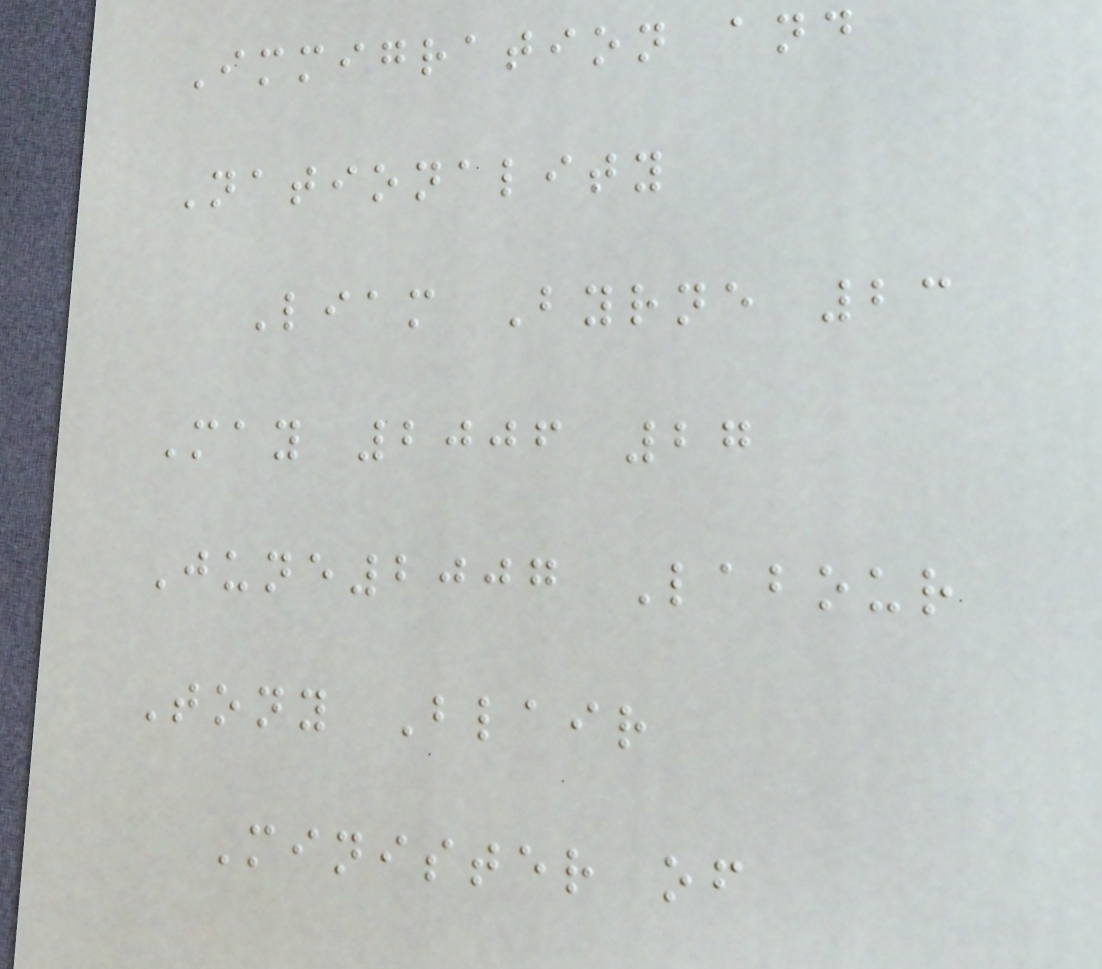Immigration and
Nationality
Liam Byrne 23
May 2006 27
June2007 Labour
Tony Blair
Minister of
